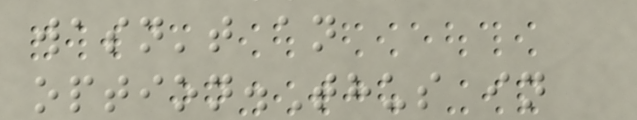wasn't an
option.Thus in
